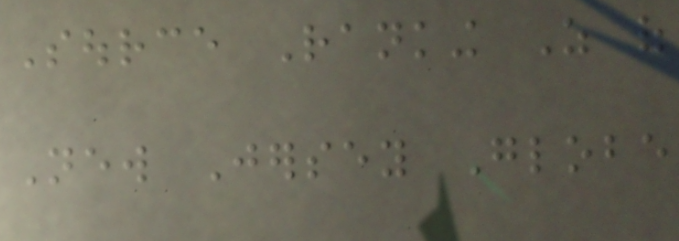Source Ranking As of
New Jersey Globe
